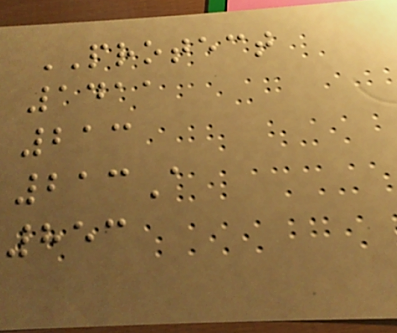PROTECT
1411
213
213A
853
